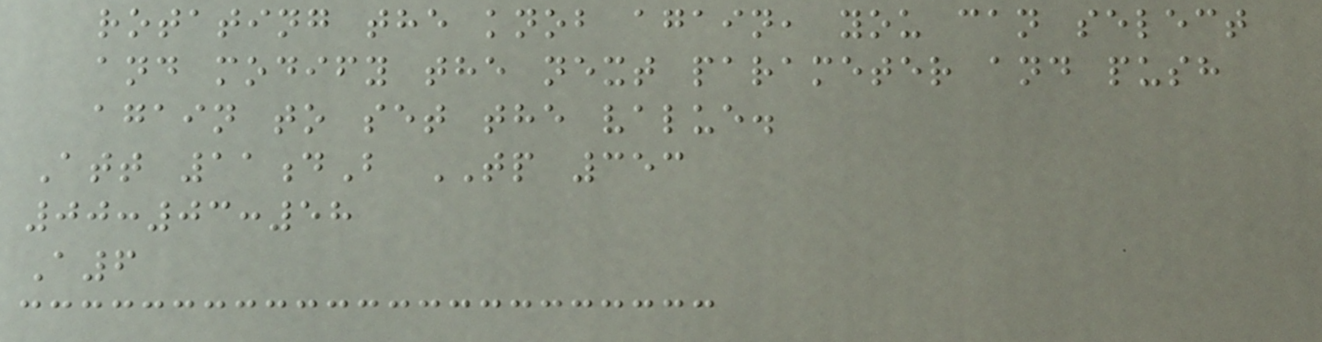rotating the knob again, you can select
and modify the next parameter and push
again to set the value.
Att 11dB TP 353
00:03:58
A6
